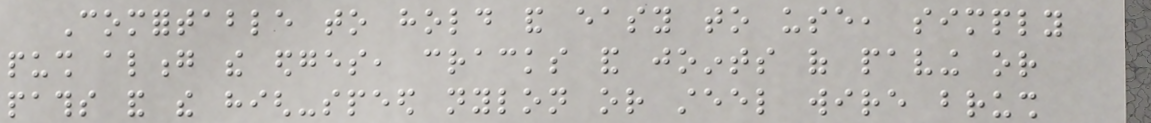Comfortable to hold and easy to use, simply
push along the edges, cracks and joints of paving or
paths and the high-speed nylon or steel wire brush
